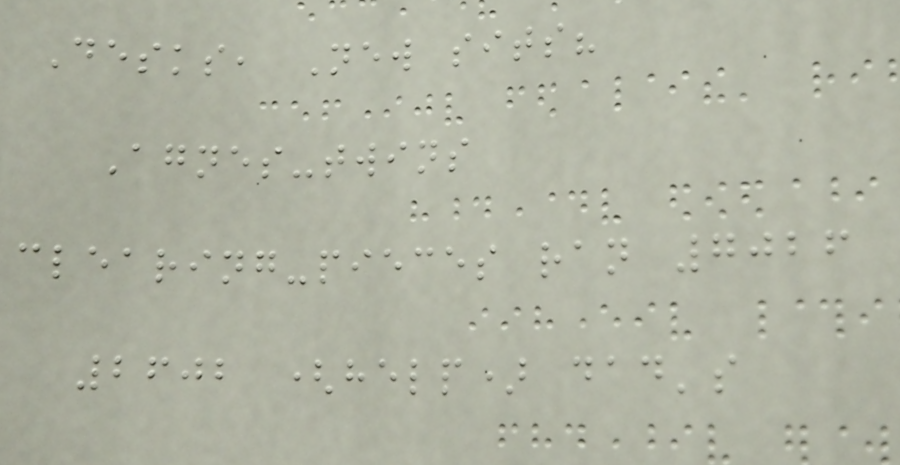Desks, New sits?
Agnes-twins
clearing-pieces ran 7026
2602 (help) dad's
